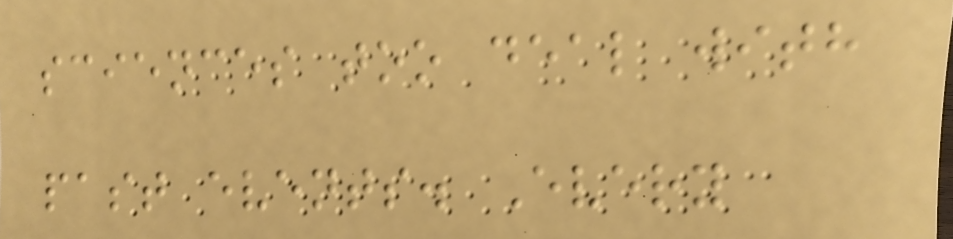sciences too deal with
past events. Every
